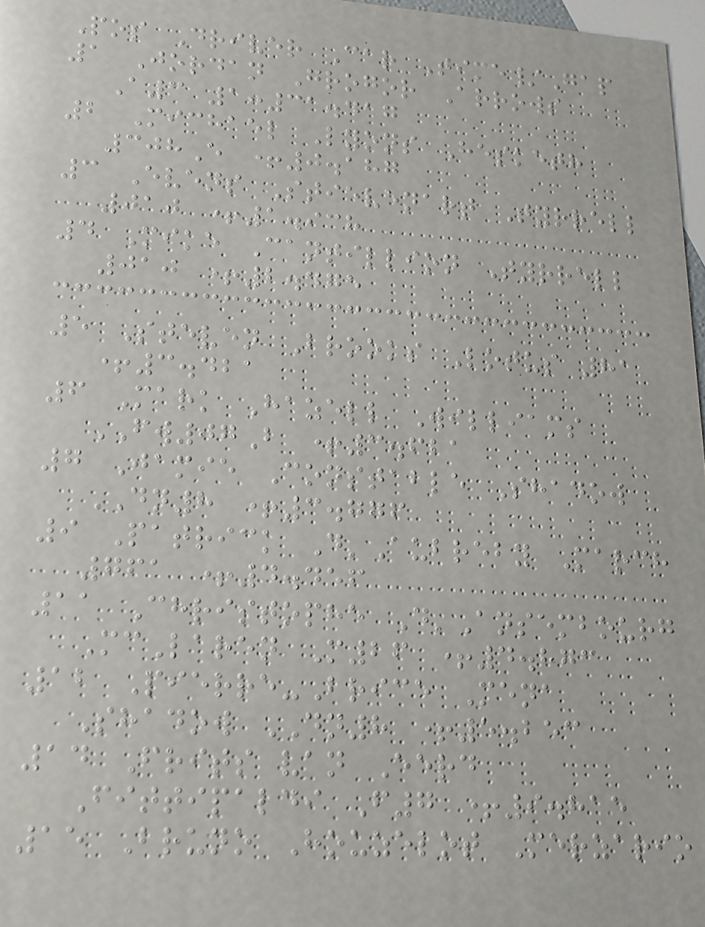Pos Driver Car Time/Gap
1 Jordan Grogor Arrows
A3 1:31.417
2 Michael Lyons Hesketh
308E +0.187
3 Evens Stievenart Tyrrell
010 +1.938
4 Mike Cantillion Tyrrell
010 +2.475
5 Steven Brooks Lotus 81
+3.421
6 Mark Hazell Williams
FW07B +3.621
7 Jamie Constable Shadow
DN8 +3.776
9 Patrick D'Aubreby March
761 +4.456
11 Christophe D'Ansembourg
McLaren M26 +4.873
12 Pierre-Brice Mena
Shadow DN8 +5.253
14 Frits van Eerd
Fittipaldi F7 +9.815
15 Bruno Houzelot Merzario
